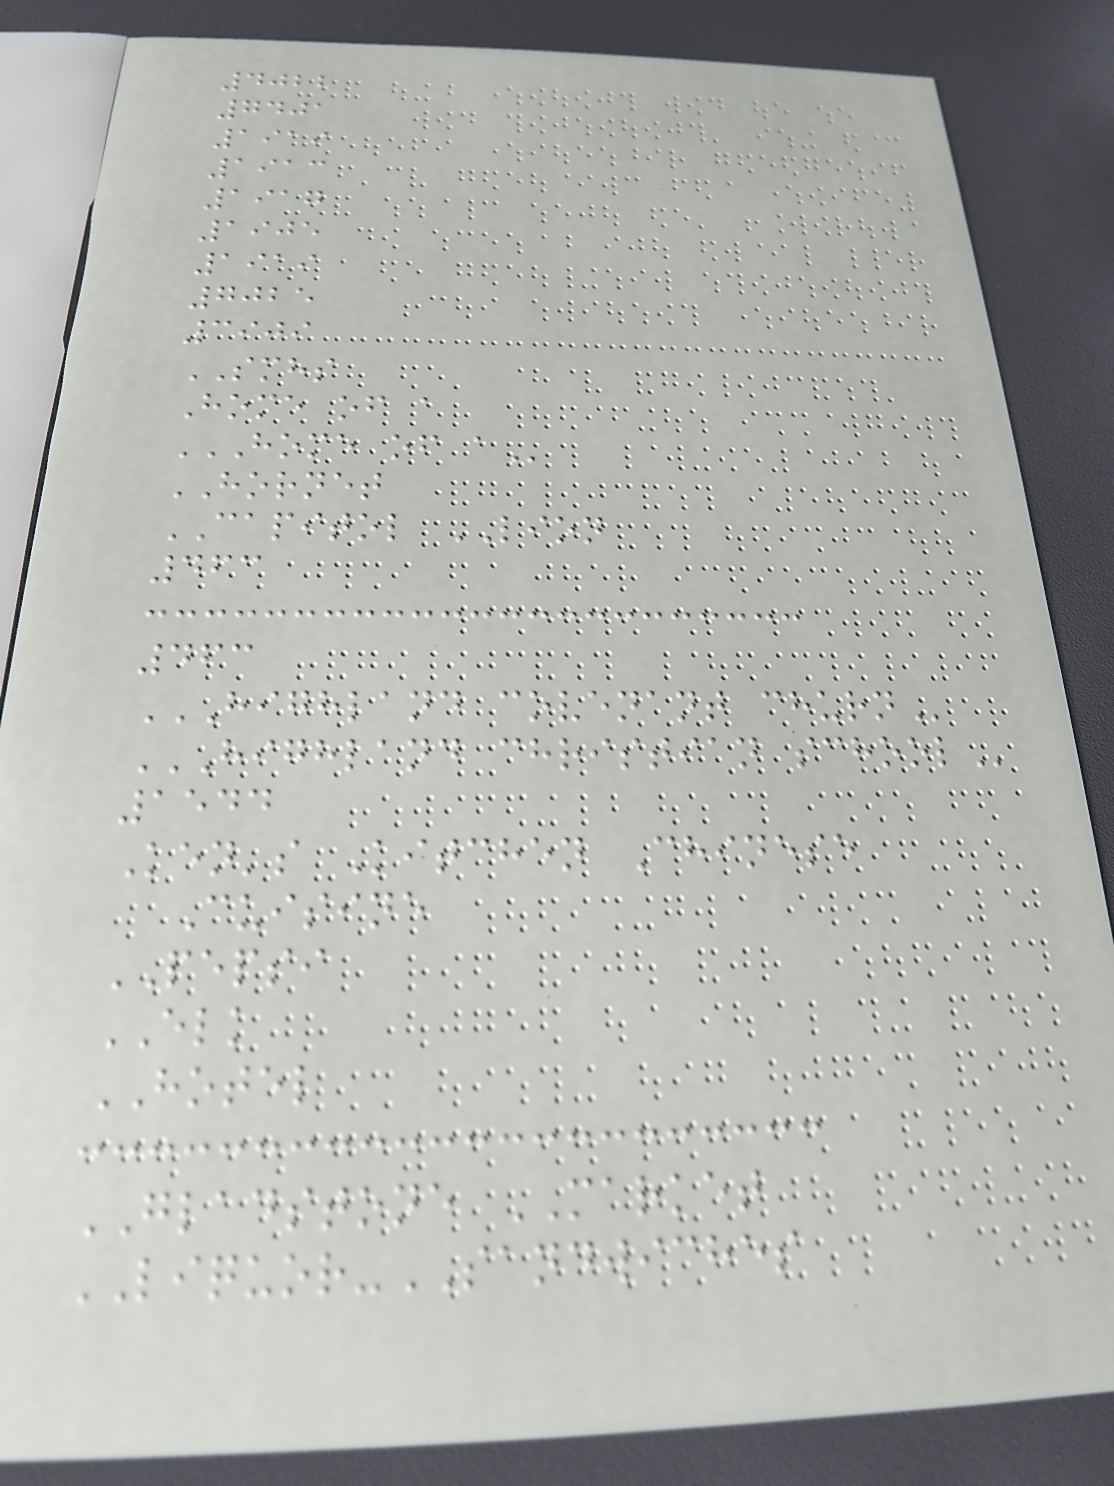4022
7401
1919
1913
1917
1905
1919
7025
3909
SMHS
Home of a
HOME OF A
HORNET
CAPITOL LION
463
463
HIGHLAND COVENANT CHURN
HIGHLAND CHRISTIAN SCHOOL
1544
Ken's Kitchen Chinese
Cuisine
PEPSI
ELK
HOTEL
GLADSTONE MARKET
LIQUOR-SANDWICHES
